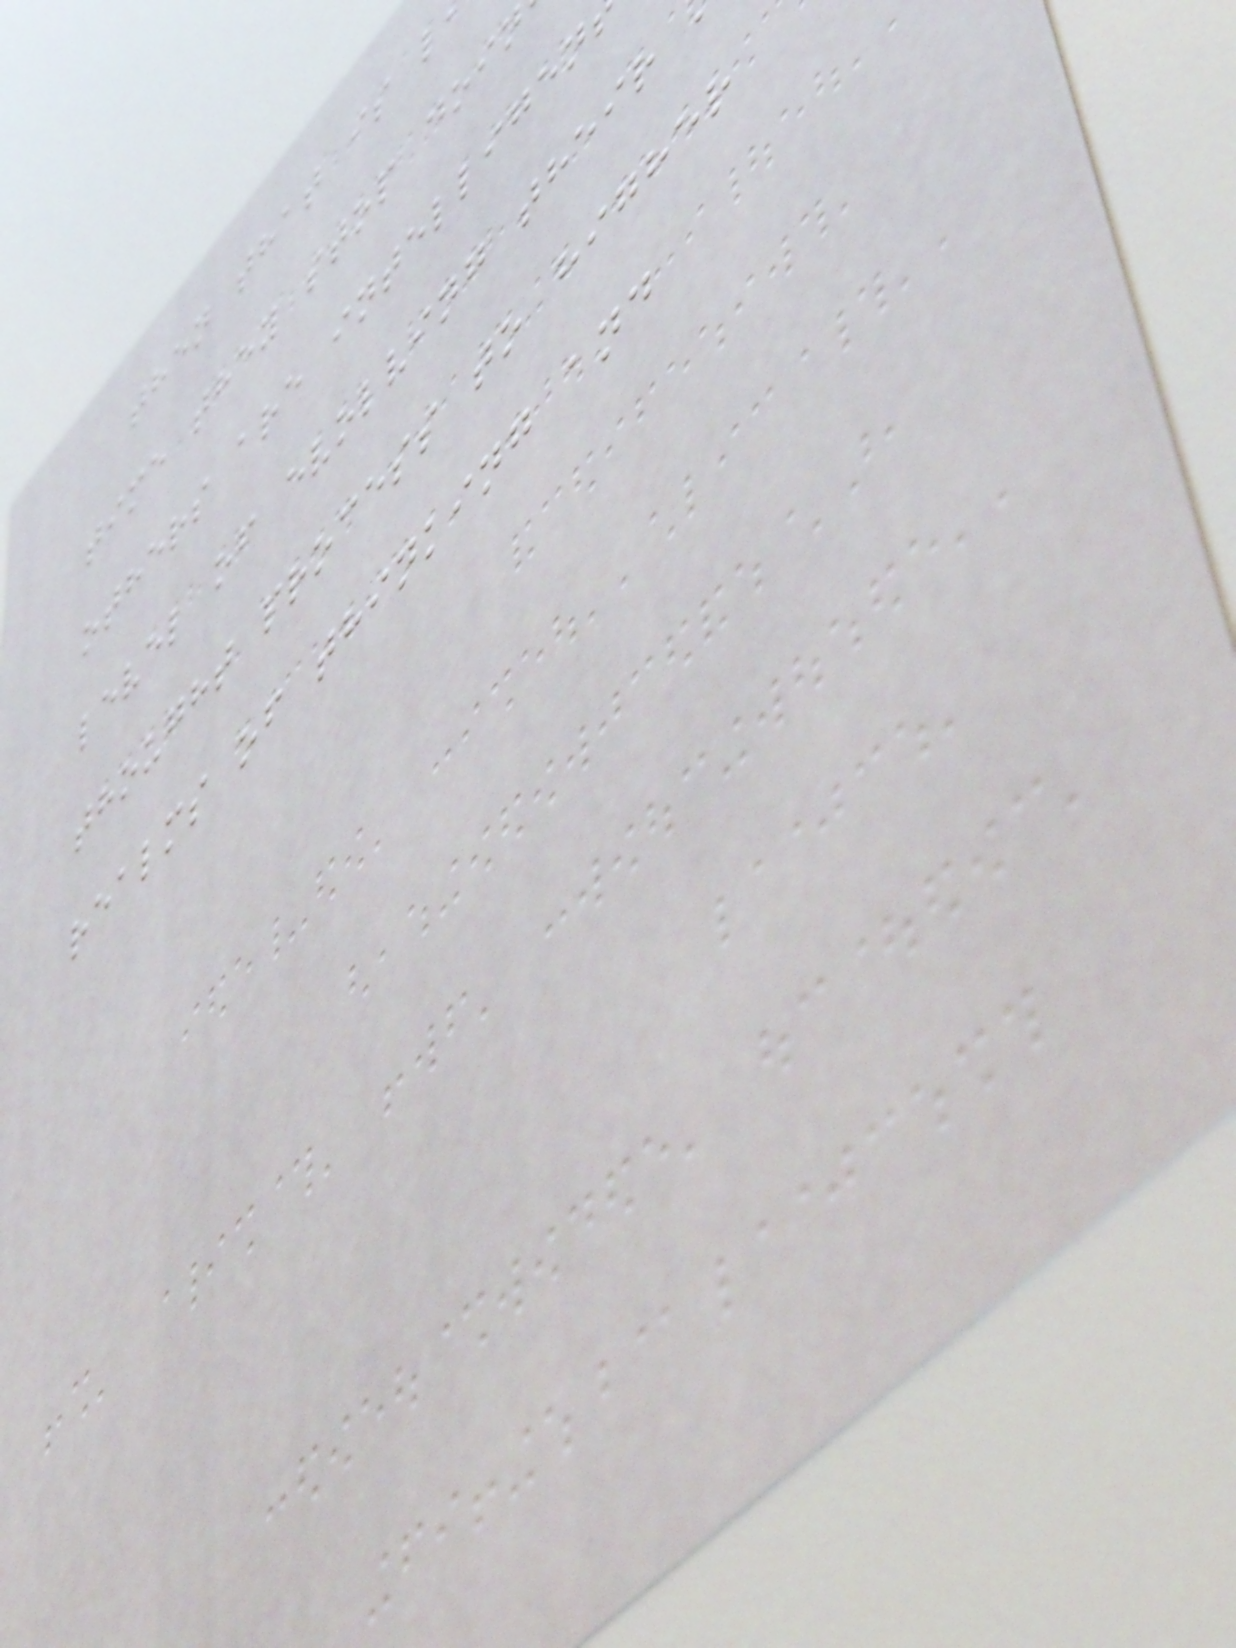then that is l
time they stop doin
others are intelligen
level of evolving their
thought process to higher
realms of thinking and
